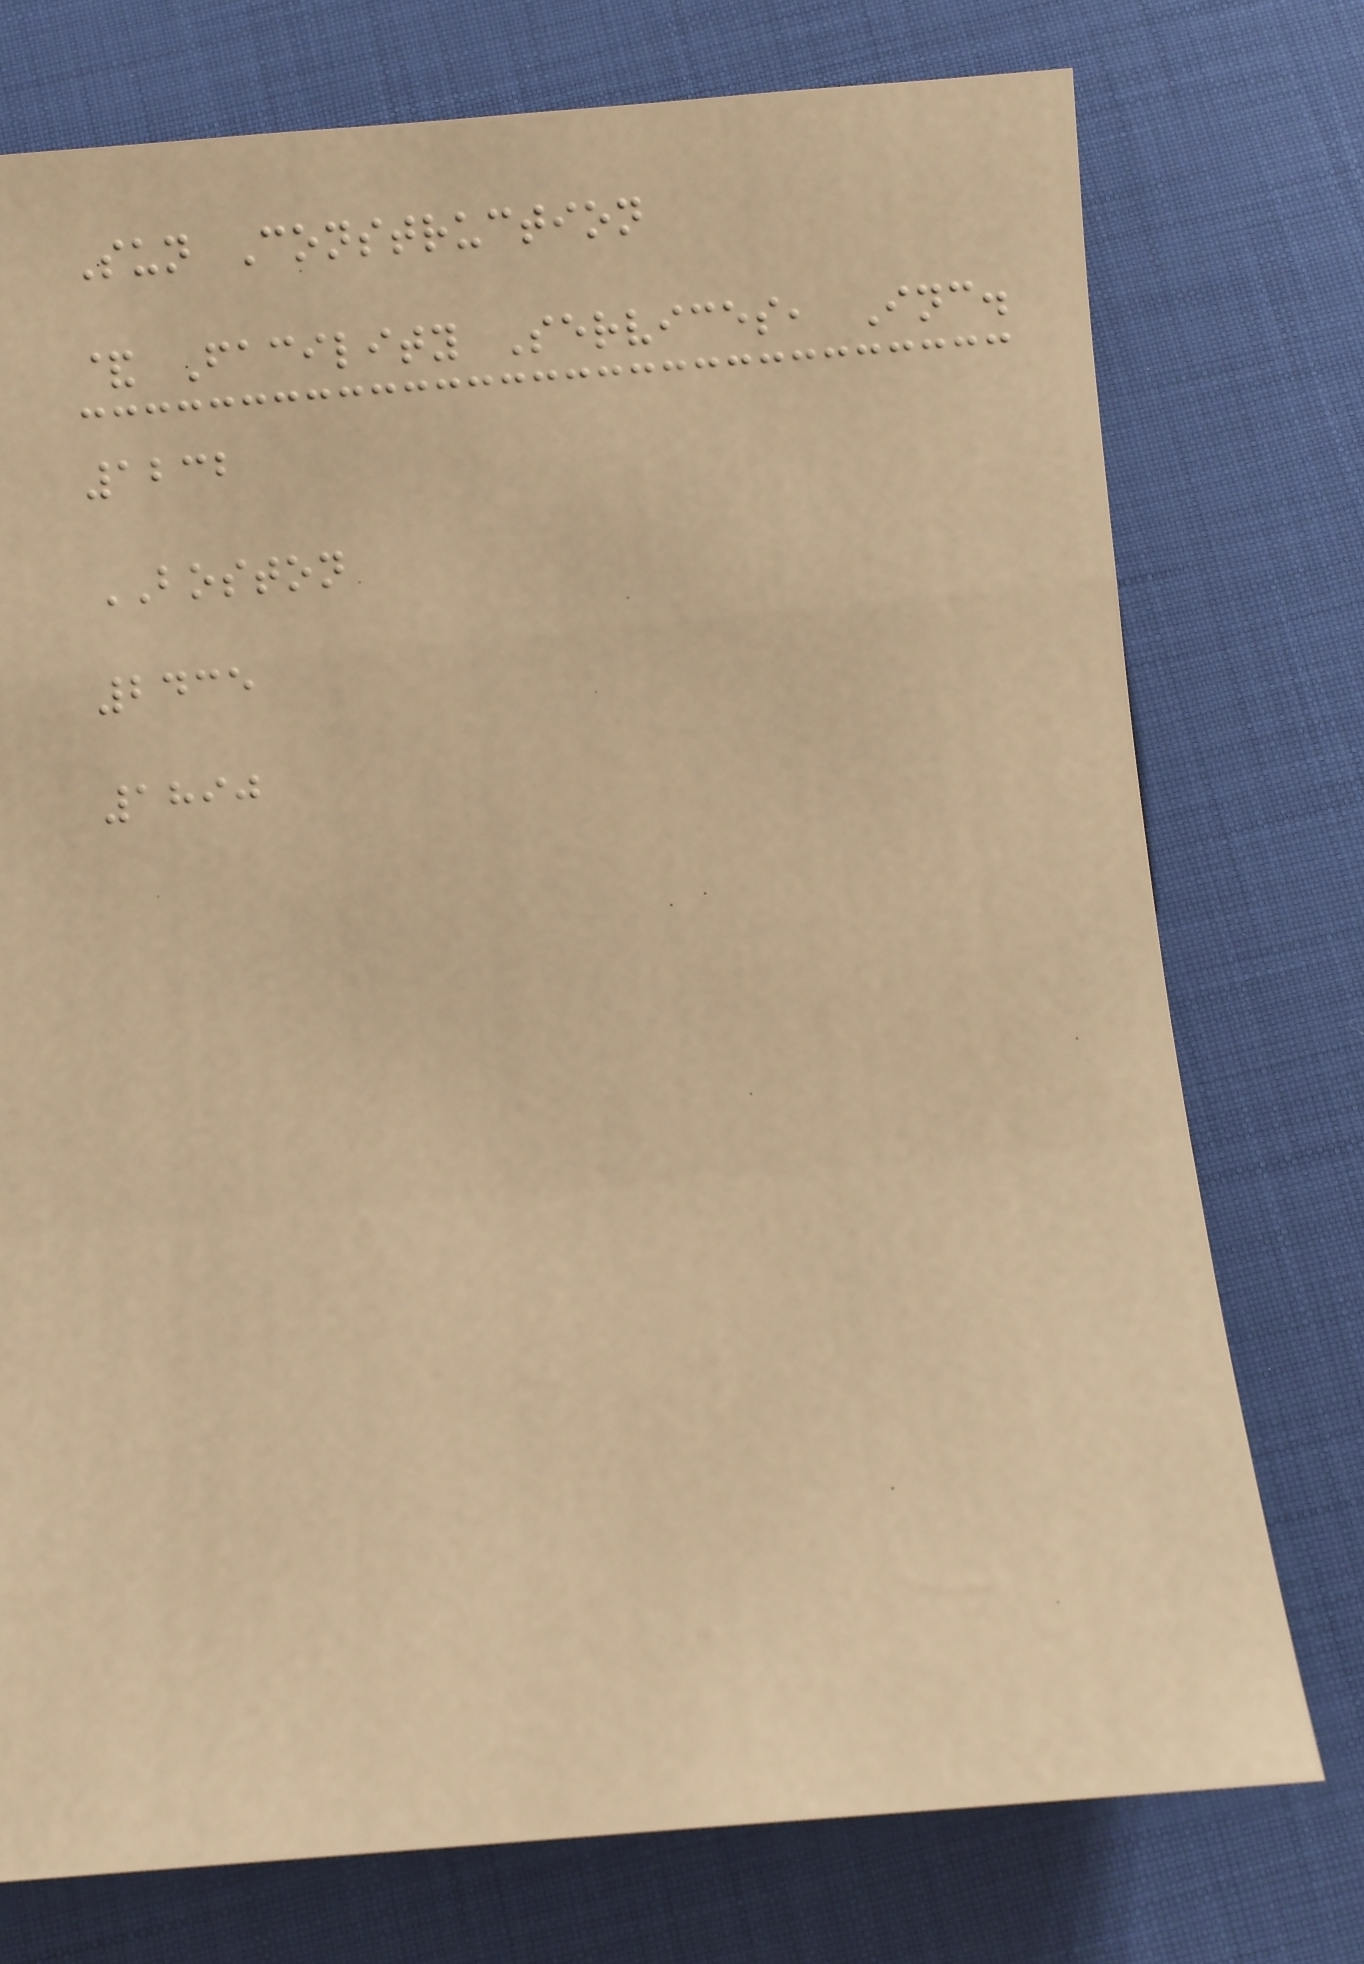Sun Construction
& Facility Services, Inc.
1232
BOSTON
2435
1890
